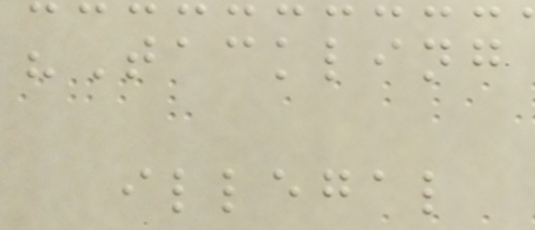"Tackling
illegal
